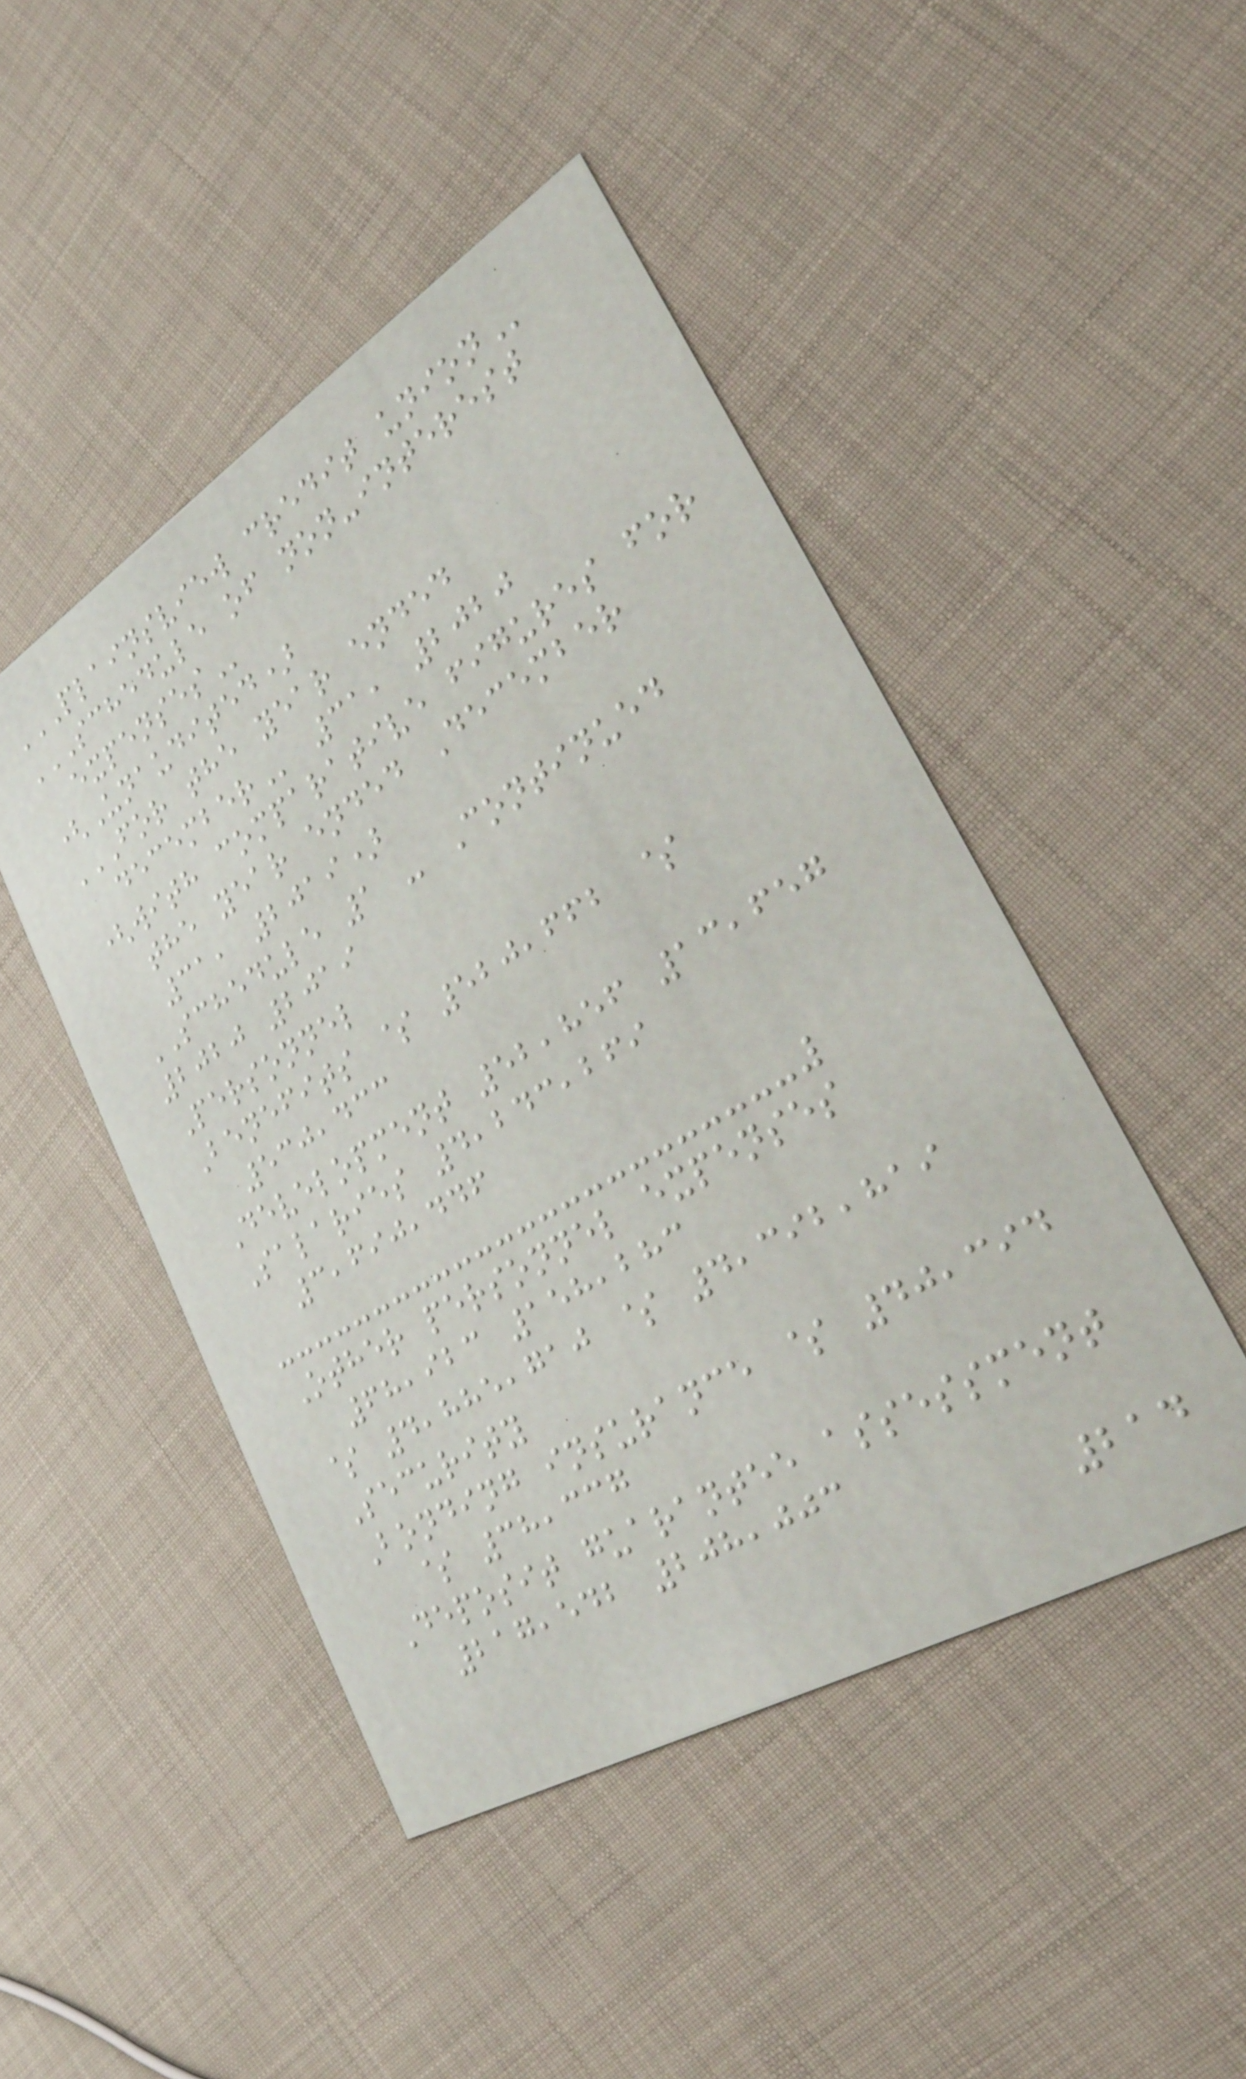PLAINSVIEW CREDIT UNION
SCHEDULE OF NON-INTEREST
EXPENSES
(Unaudited)
FOR THE YEAR ENDED
DECEMBER 31, 2020
(with comparative figures for
the year ended December
31, 2019)
SCHEDULE 1 - Continued
2020 2019
Personnel
Benefits $ 520,662 $
530,433
Development 52,856 13,657
Salaries 4,243,269
3,690,446
Other personnel expenses
68,923 158,283
$ 4,885,710 $ 4,392,819
Security
Bonding insurance $ 40,394
$ 38,337
Deposit guarantee assessment
217,542 208,003
214
